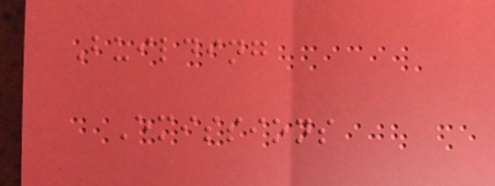Building
Emissions
